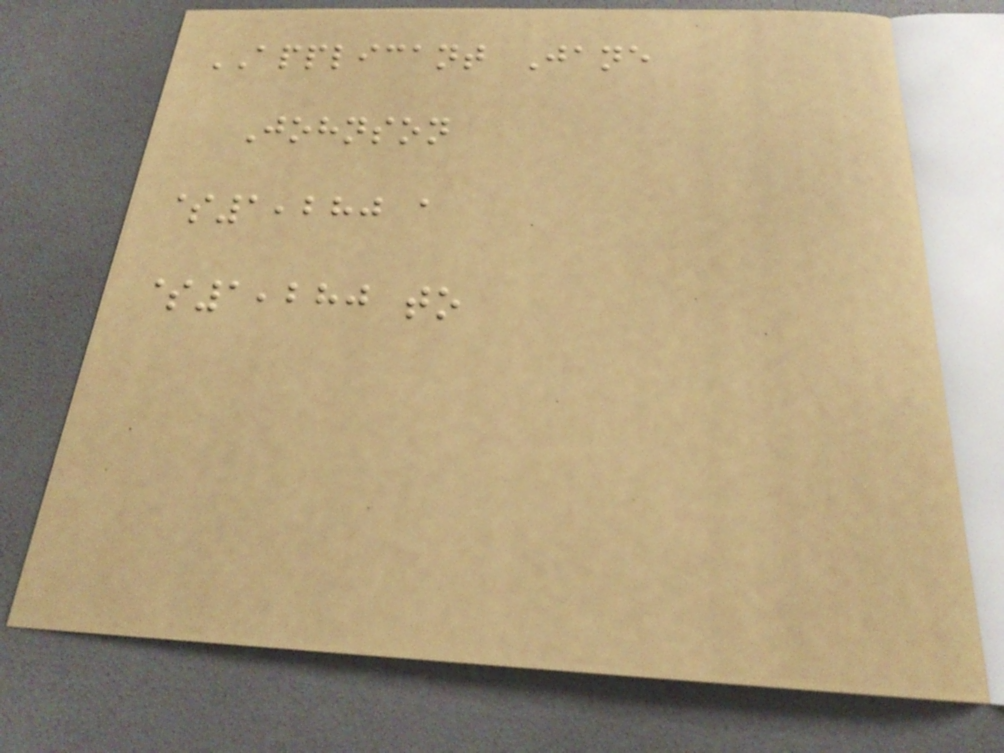APPLICANT Jane
Johnson
$1,280 a
$1,280 to
